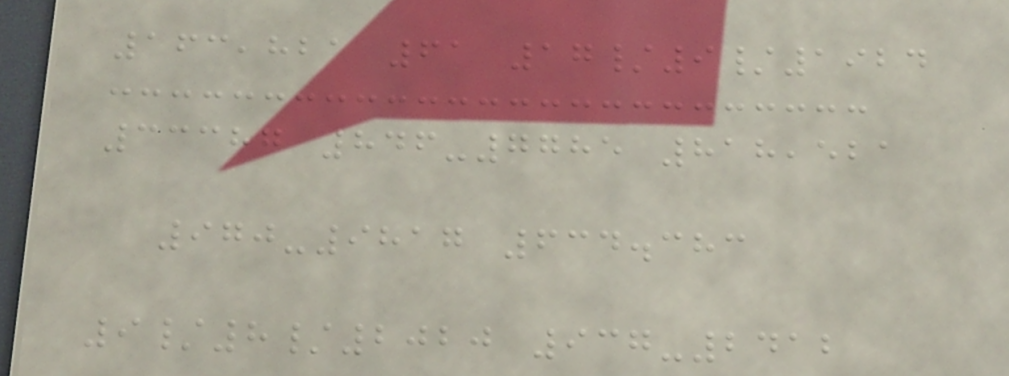163,821 61 17/9/1924
33387 846-7785 818,521
970-9817 634.383
9/8/2020 937-2412
